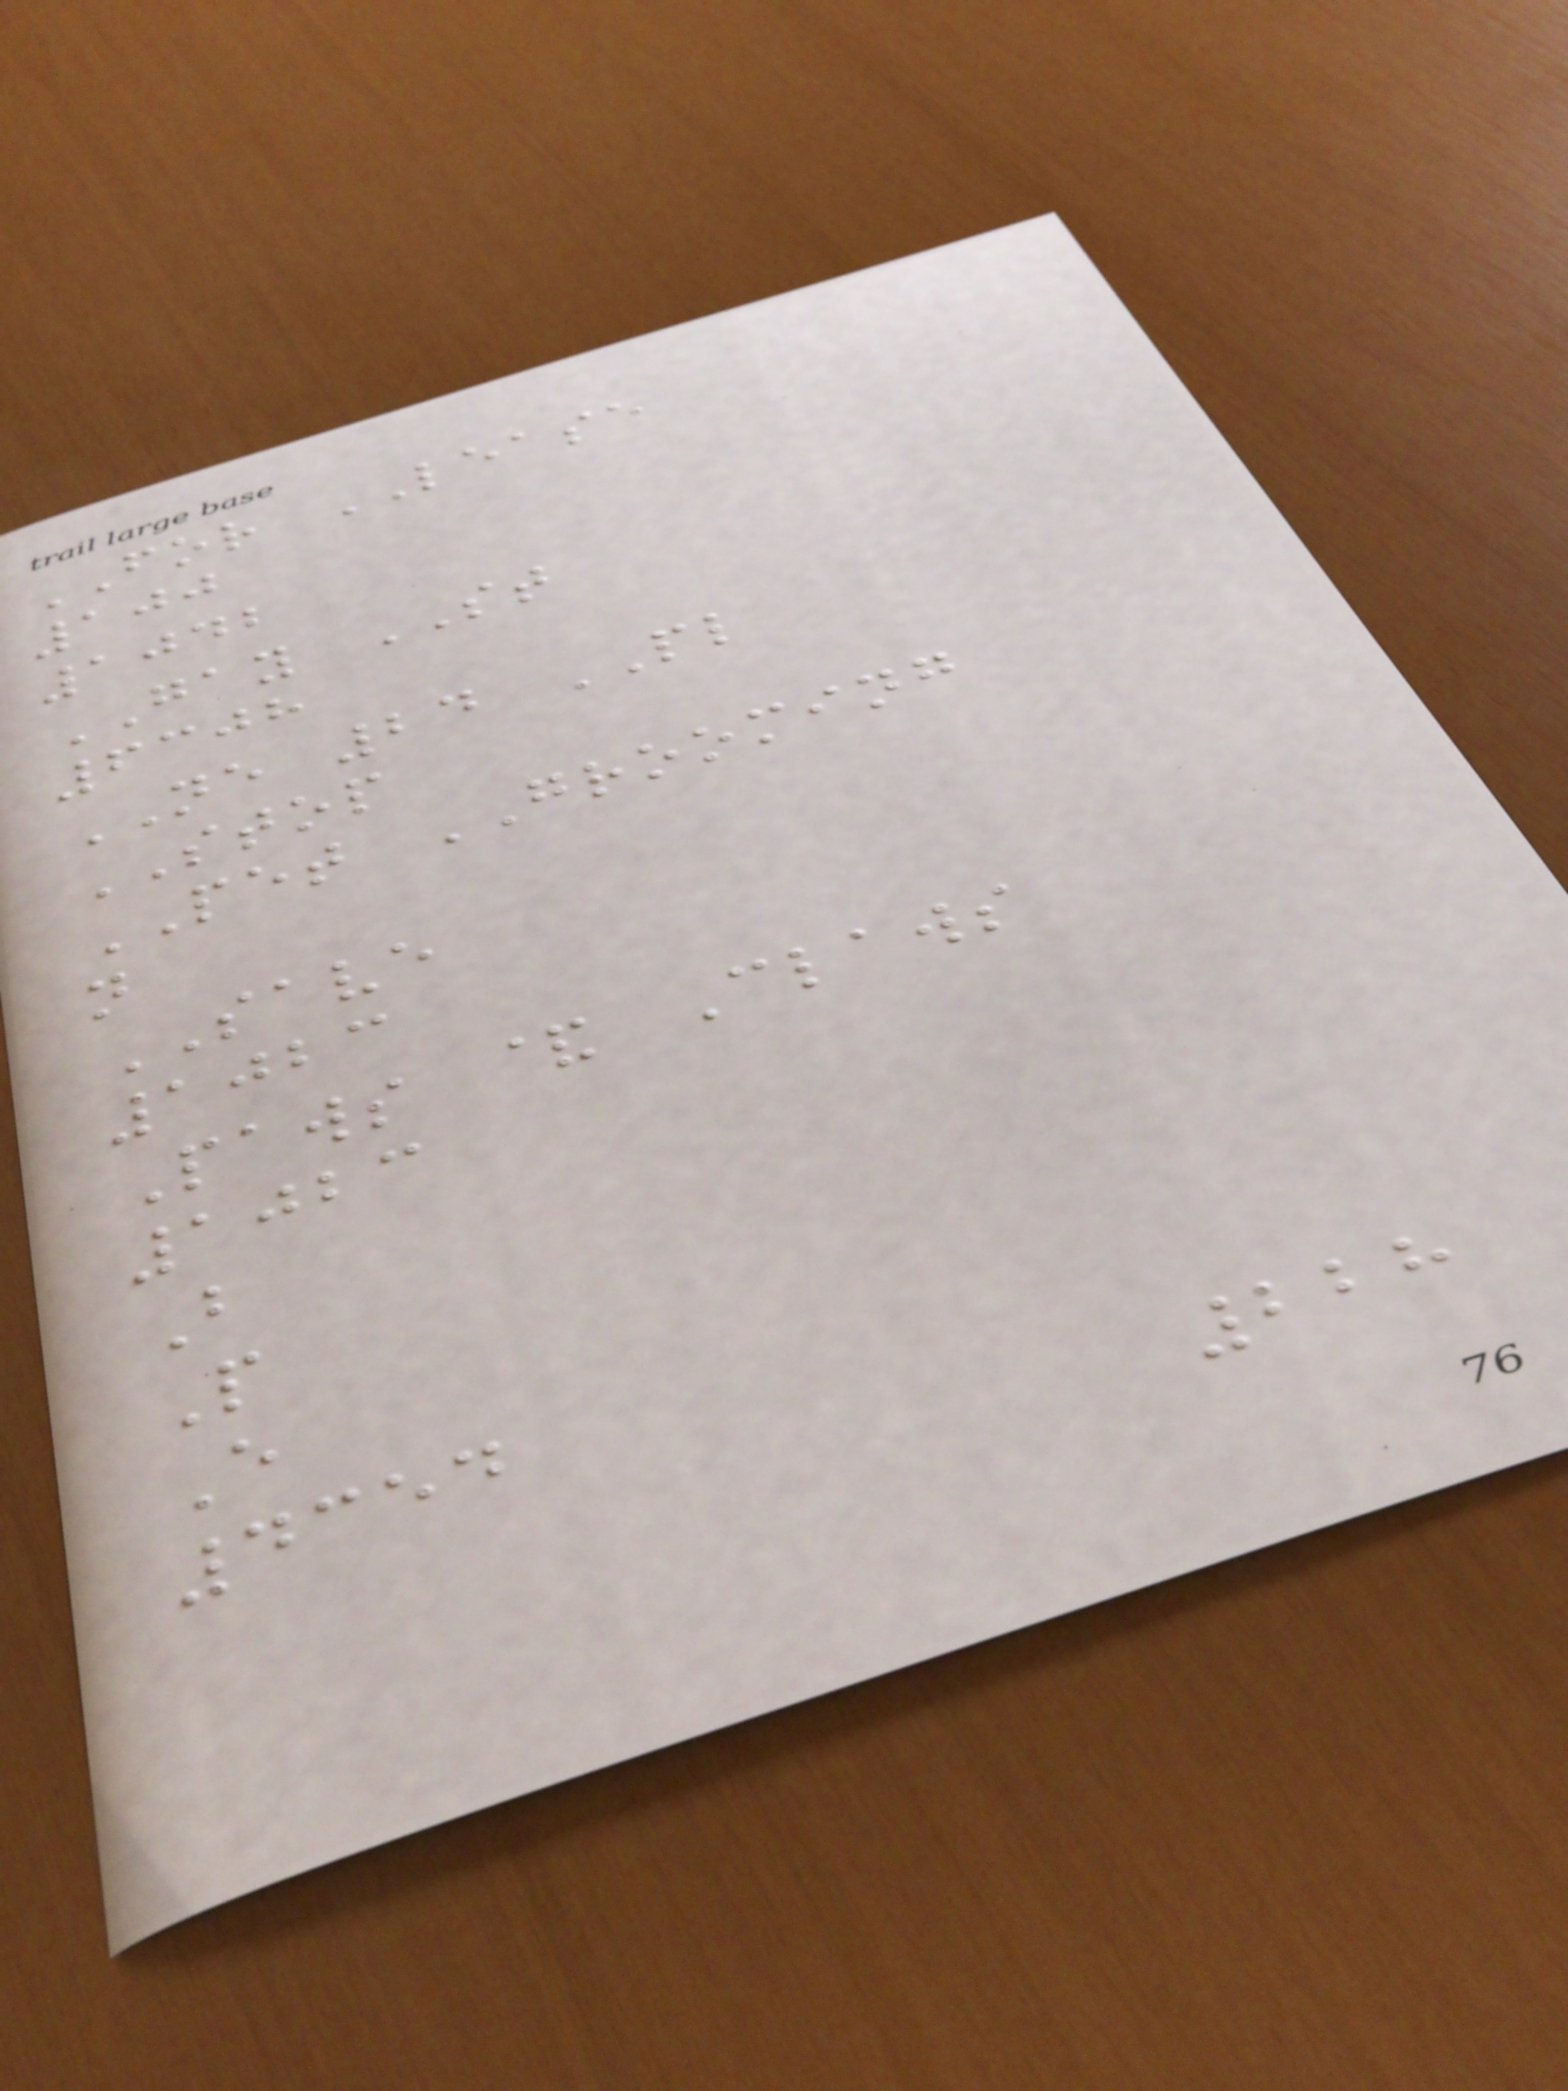FOR LEASE
100
1042
GAY ST
6308
NE 24 PL
STOP
PET GROOMING
n
SAVE
1023
Paws & Claws
1023
B
P
E
4354
228
